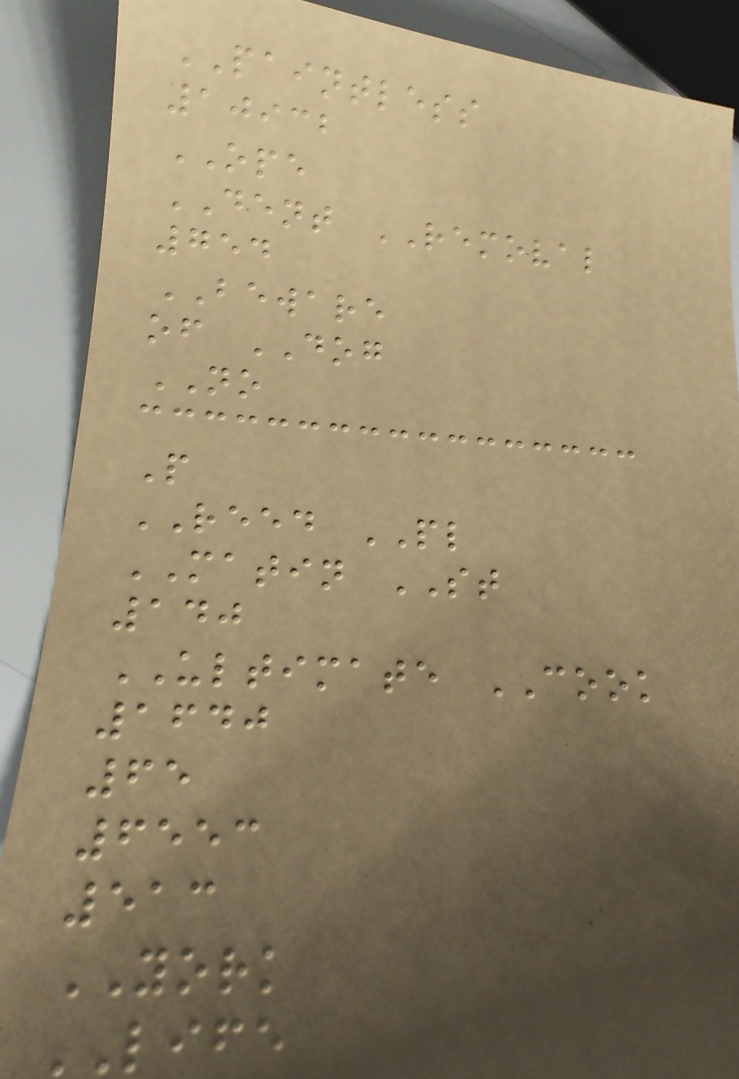PAINTLESS
10932
OPE
DENT REMOVAL
754
BEWARE
of DOG
NO
P
REED PL
MATIN ST
140
ULTIMATE COOK
1640
65
6553
513
YORK
LIFE
